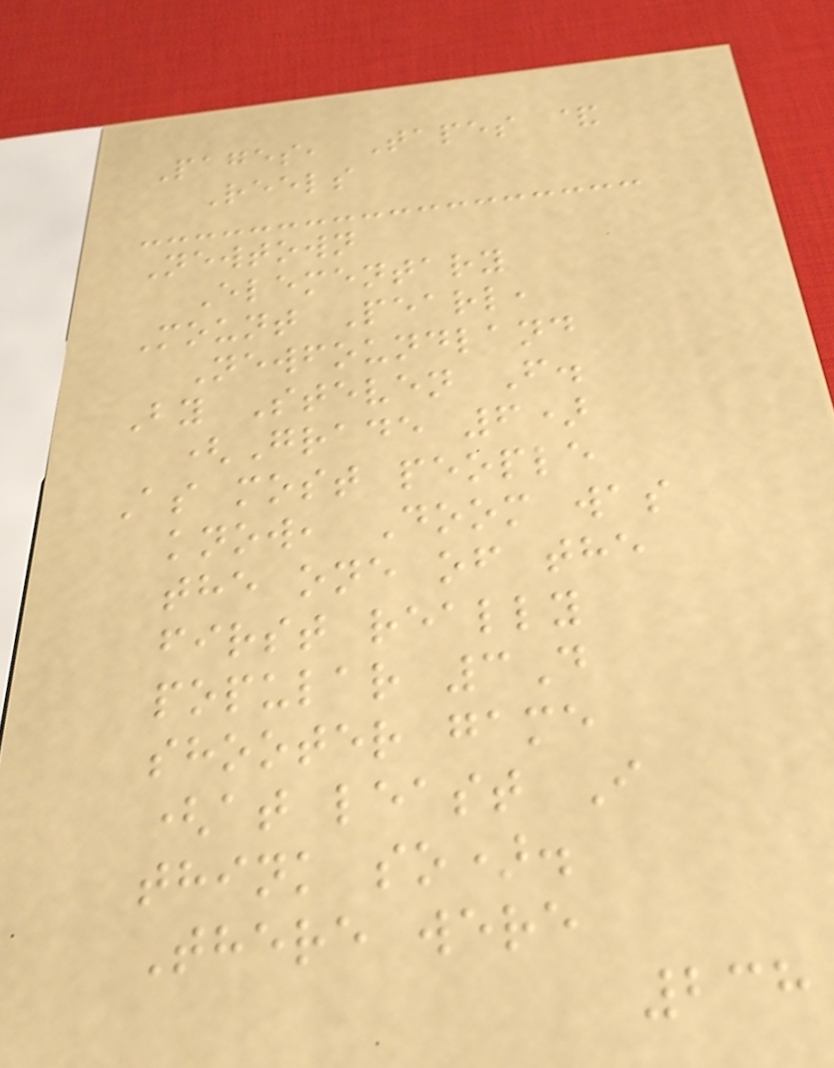Pages, Tapes &
Reels
Newtown
Elementary
Mount Pearl,
Newfoundland
By Steven F.
(Grade 6)
As most people
know, Doom was
the one of the
first really
popular 3D
shooter game
(at least I
think so).
There were
238
